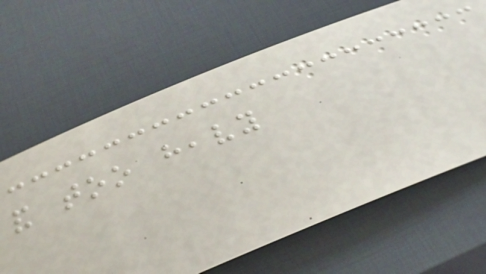and too heavy
